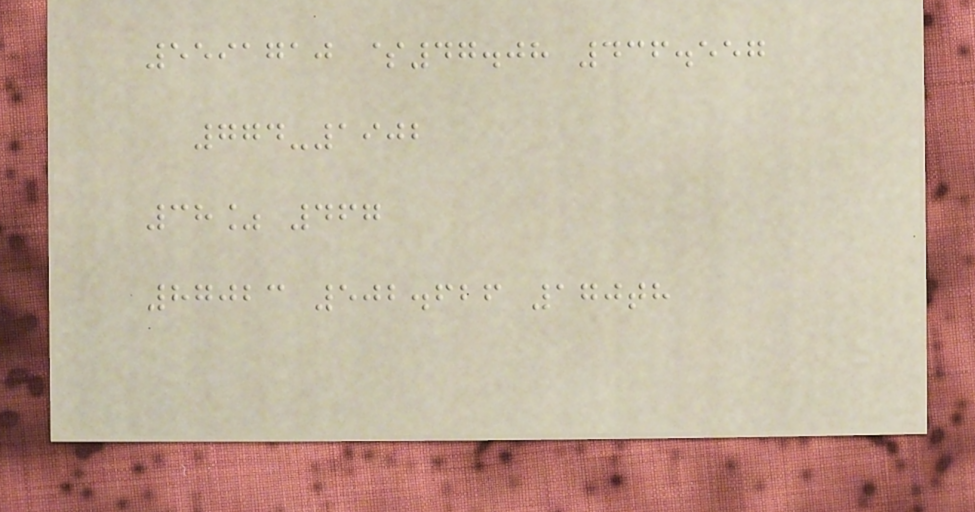5591710 $47.08 436.557
774-1902
38% 467
87023 502.626 170th
